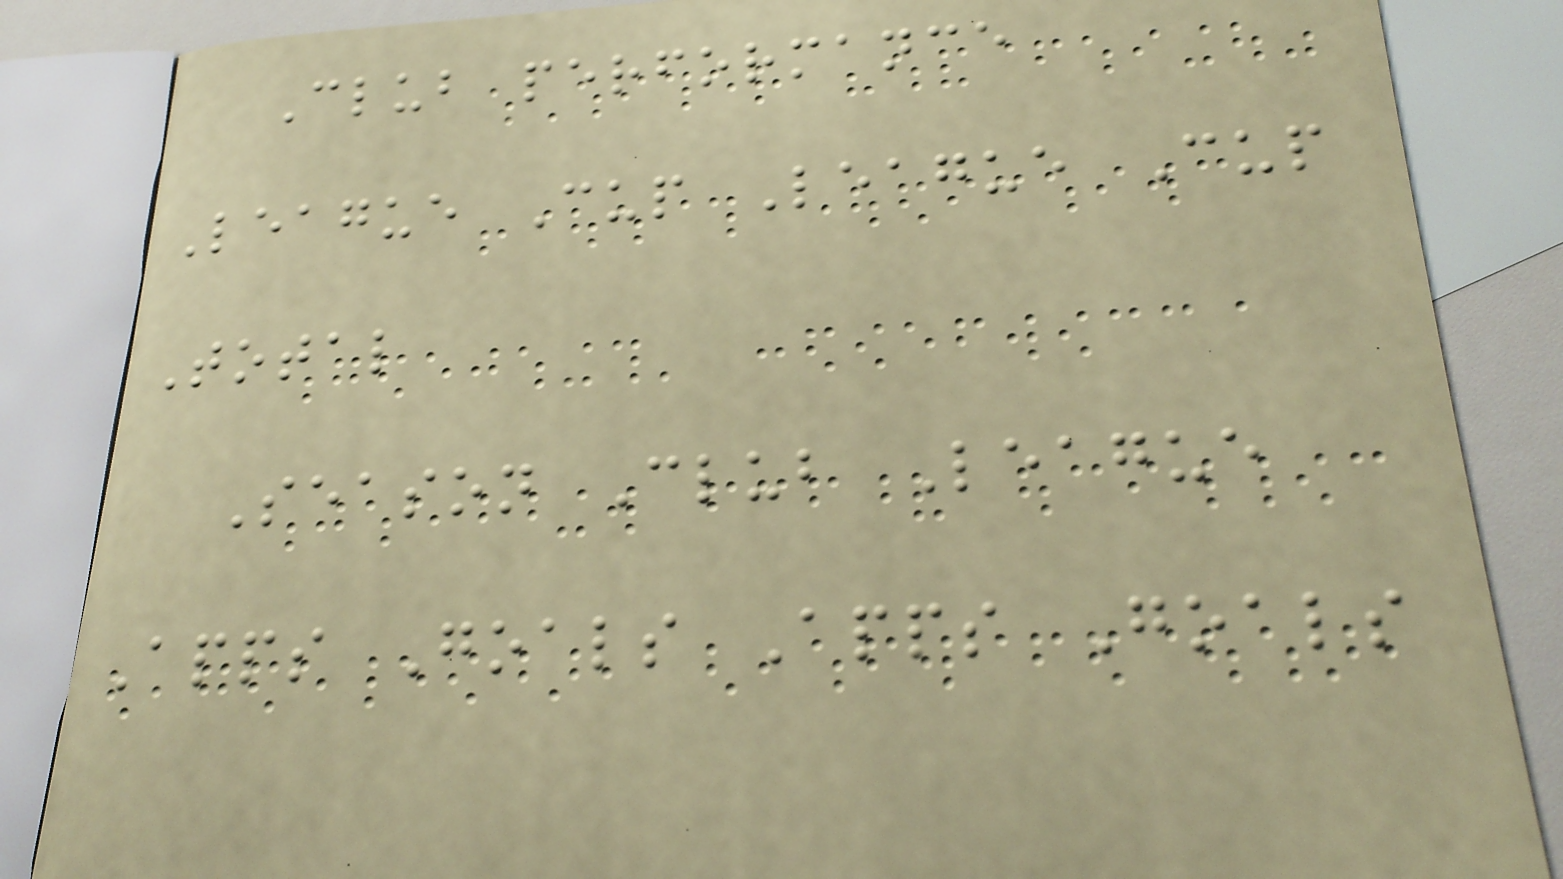Club performance
League Cup League Cup
Total
Season Club League
Apps Goals Apps Goals
